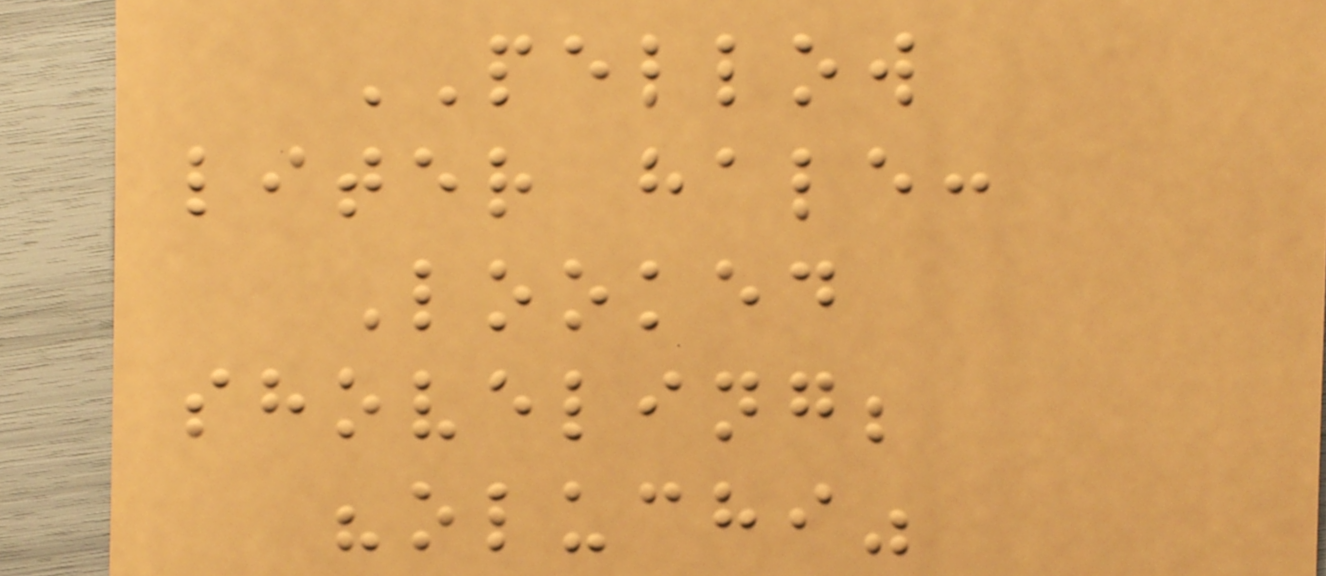PELLOW
liter hale:
Looked
shoveling;
"oluchi"
